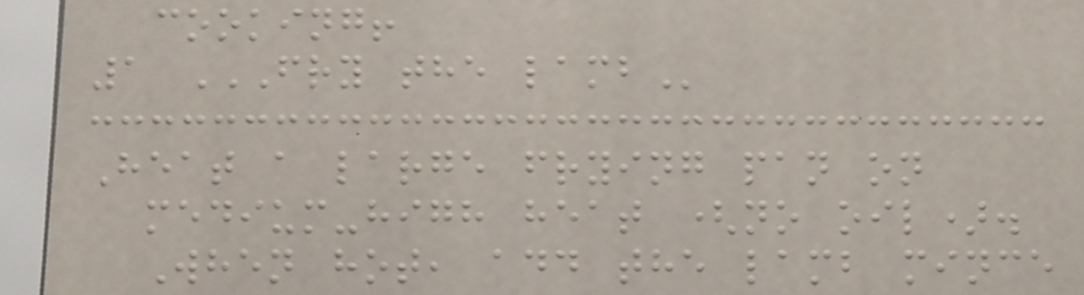cooking!
1 FRY THE LAMB
Heat a large frying pan on
medium-high heat (no oil).
When hot, add the lamb mince
